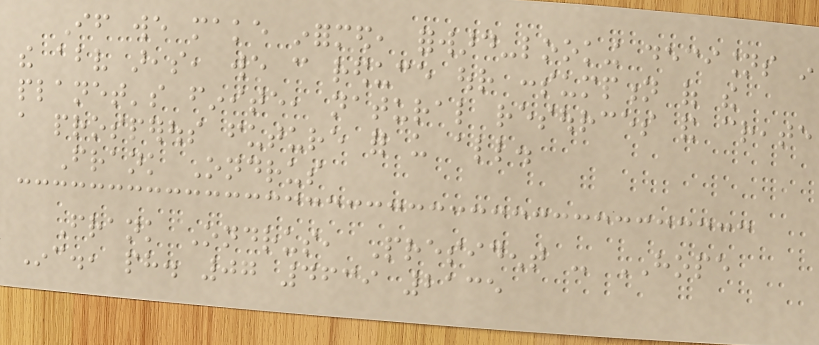If we make informed, forward-looking decisions in
the above areas, we can reduce our consumption of the
planet's finite, natural resources and create
a prosperous future for us all.
Frank Ondrus
Frank Ondrus, President - HOPE
Inc., ph. 07 4639 2135
